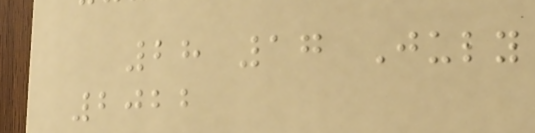28 17 July
2022
